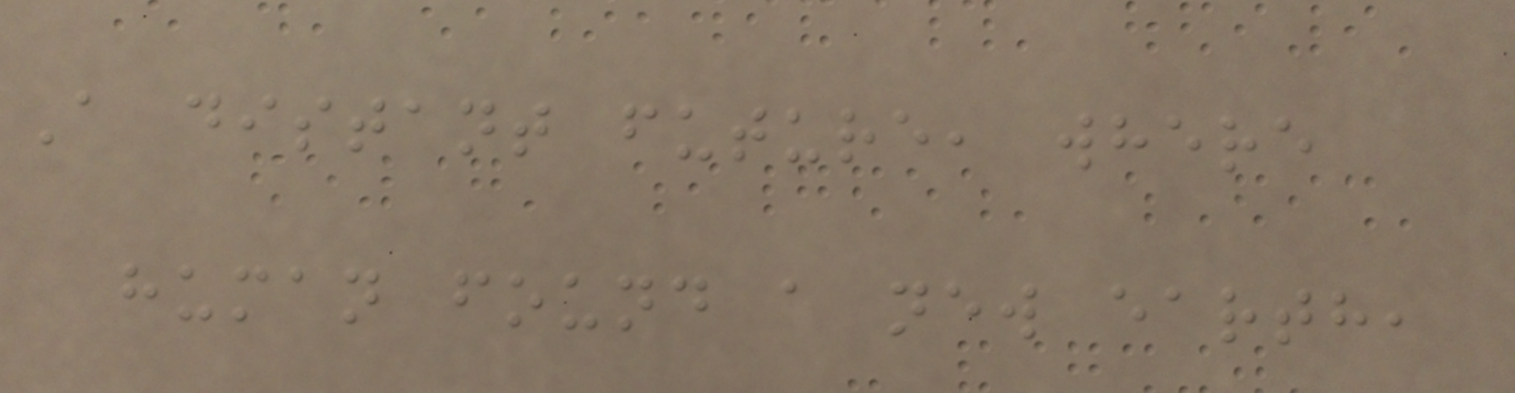A distant future, where
human found a new earth,
